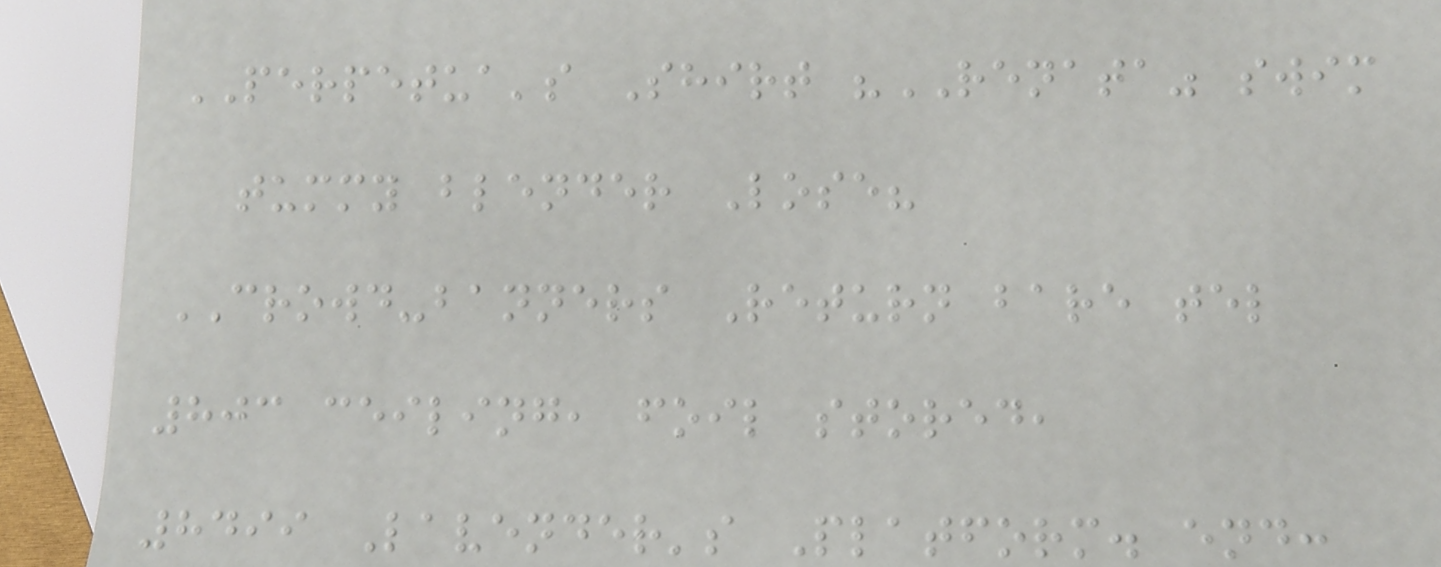PERPETUA's Shirt "RENATA" swim
tummy blender Lose?
CROWD-banners Return bare tel
803 ceiling, foil stored,
8499 Lavender's Platform. end:
